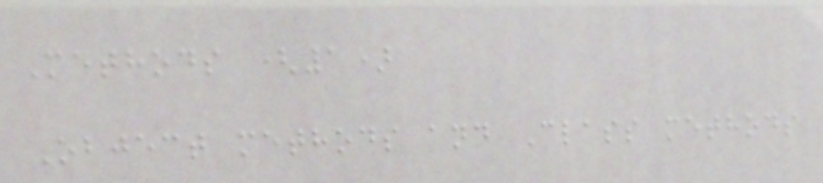Methods (1)
Object methods and Class methods
